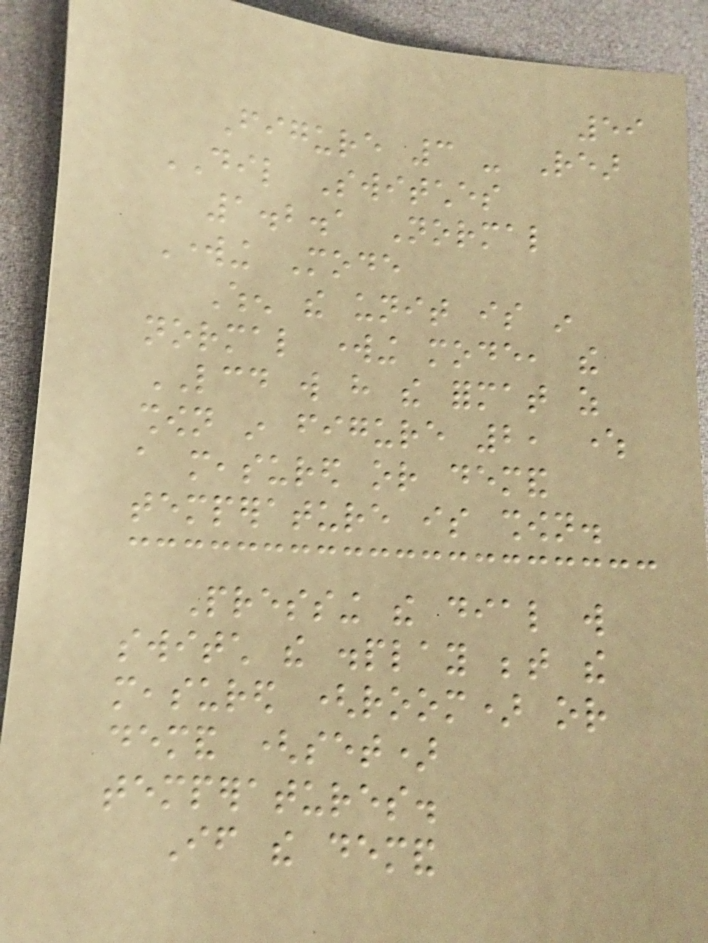59
Figure 3 - Rear
DIL Switches
1.2.1 Normal
Working Mode
When the unit is in
normal working mode, the
LCD will have the format as
shown in figure 2, where
a measured or demand
temperature is shown.
Pressing the dial will
switch the display between the
measured (room) or
demand (set)
temperatures.
If the demand
